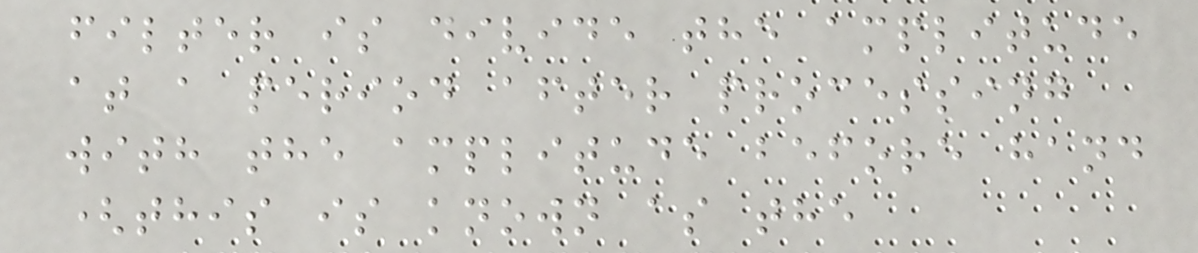filter is divide the amplitude
at a period after processing
with the amplitude before hand
(this is known as the
